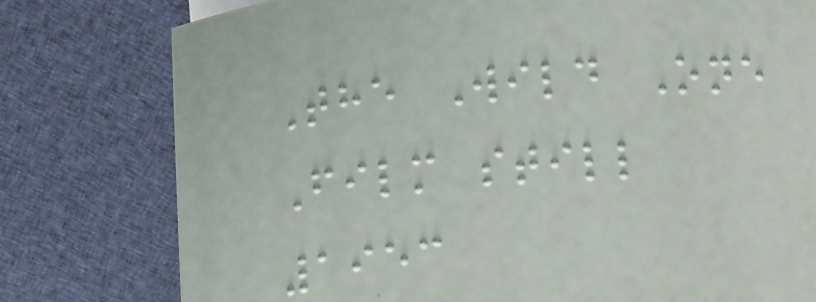The Wild One
Film still
1953
